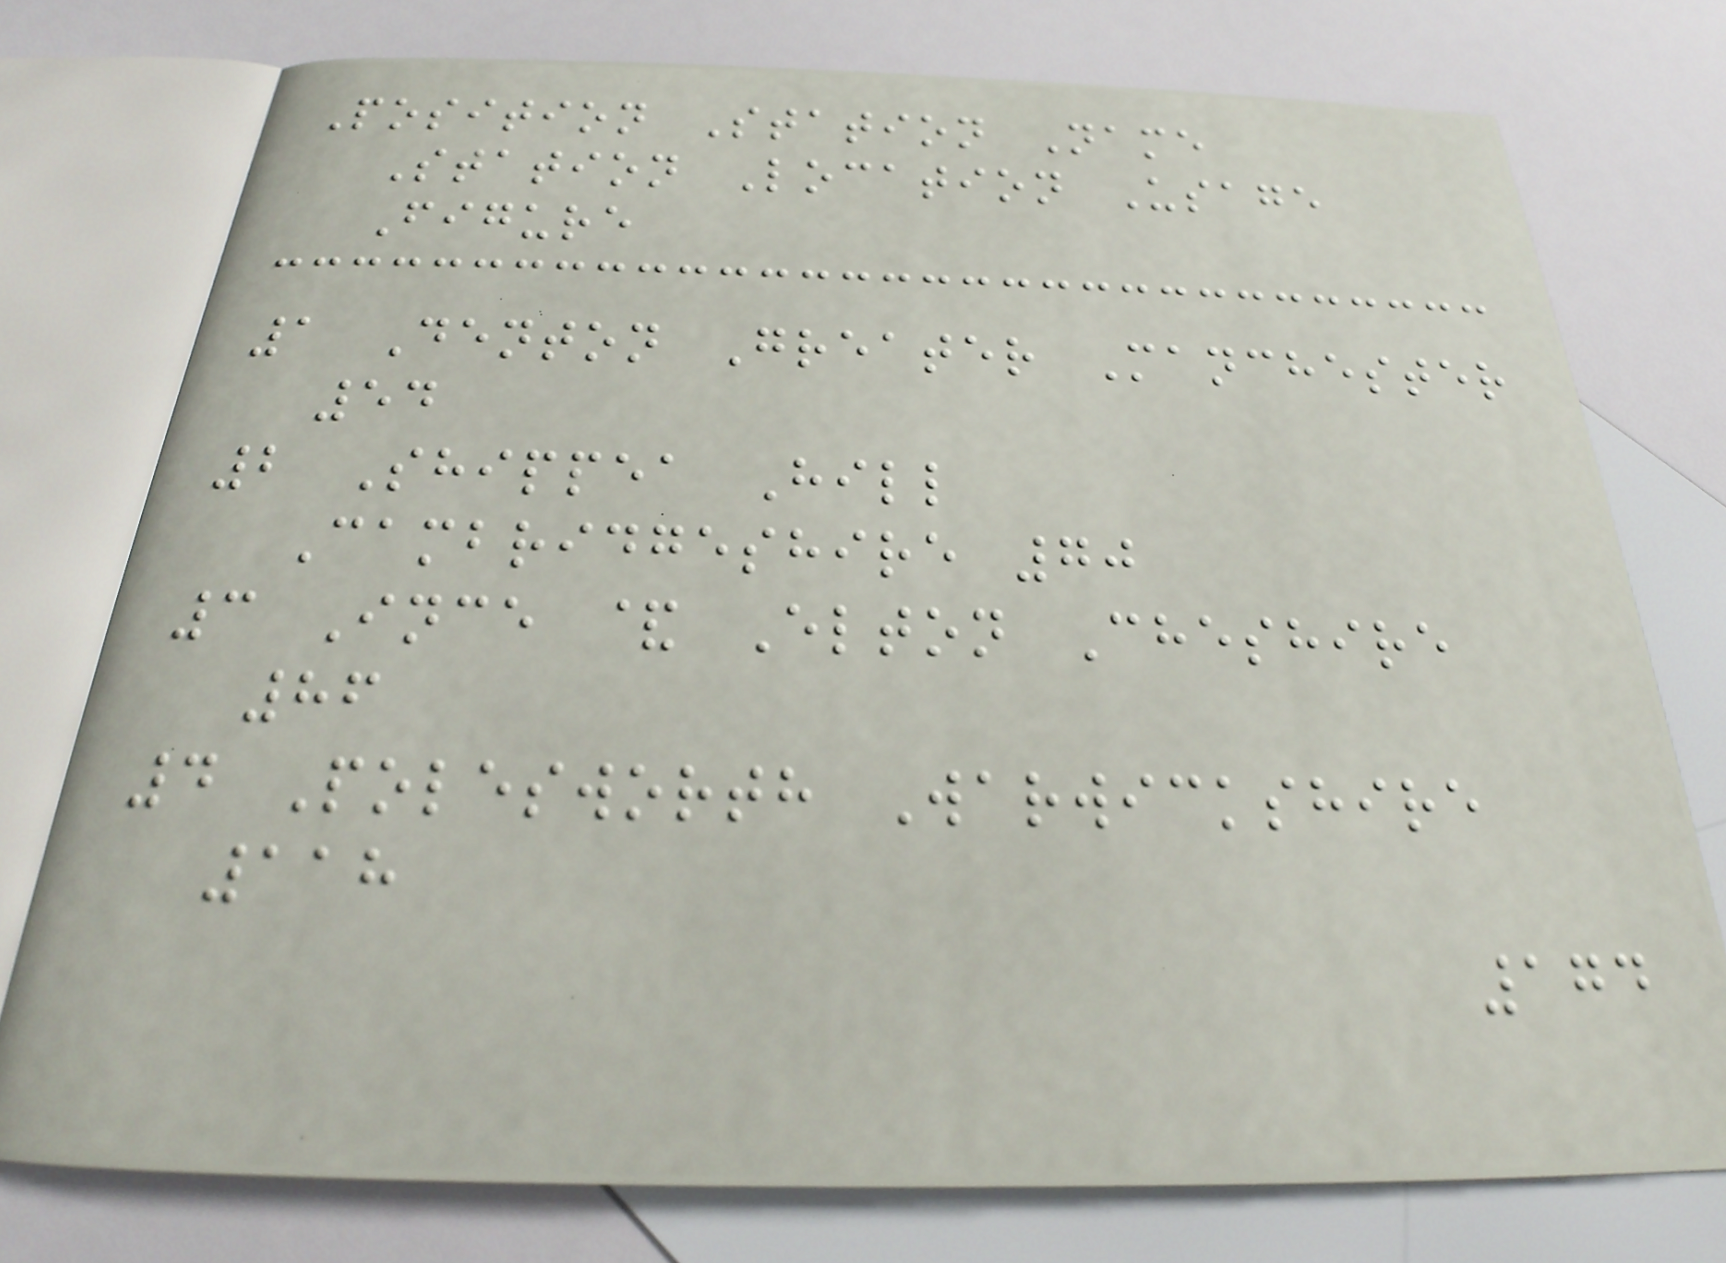Position Station Name
Station Location Usage
Figure
1 Denton Greater Manchester
54
2 Shippea Hill
Cambridgeshire 70
3 Ince & Elton Cheshire
86
4 Polesworth Warwickshire
118
174
